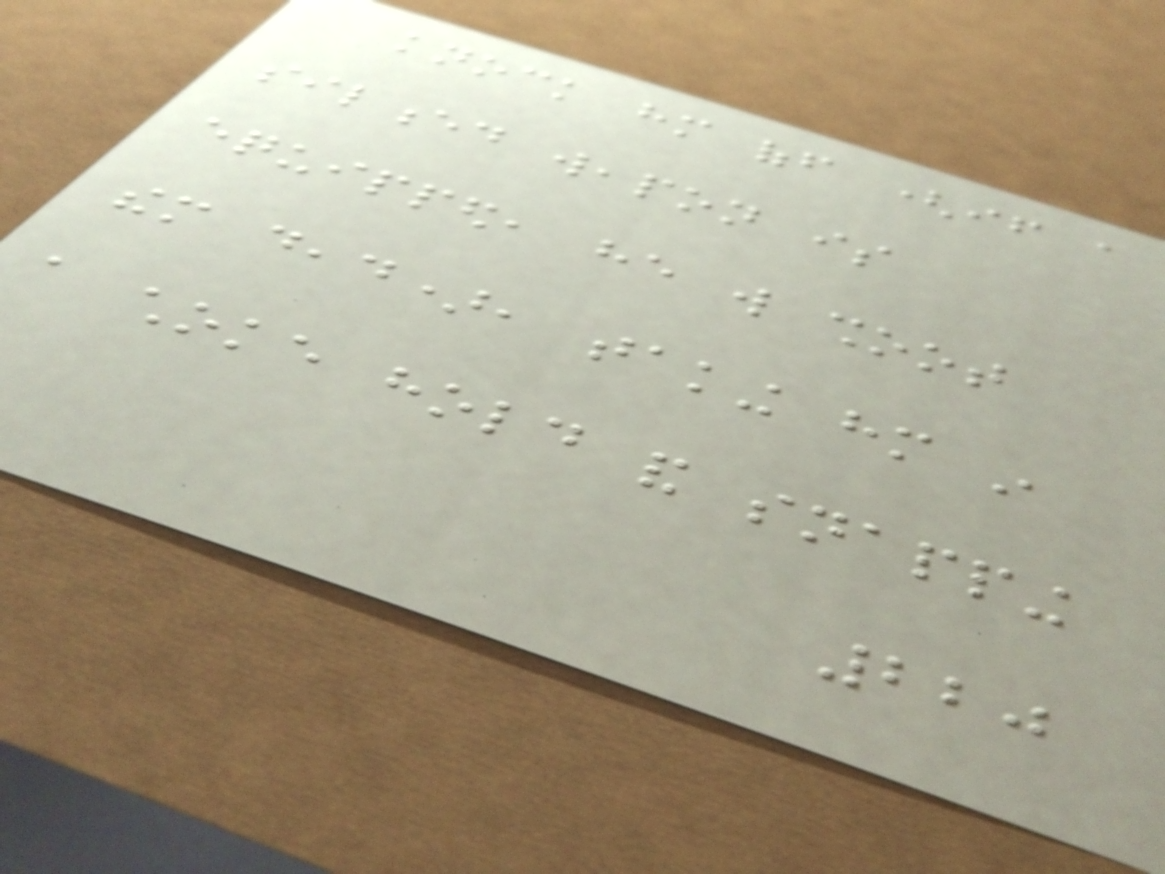knock him off (if a
silenced weapon is
equipped, he will shoot
them dead), taking him in
a choke hold and snapping
220
